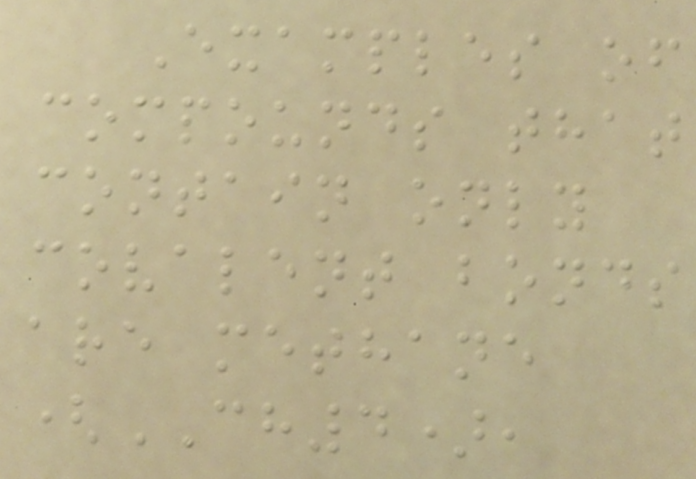Examples of
compounds that
contain only
covalent bonds
are methane
(CH4),
